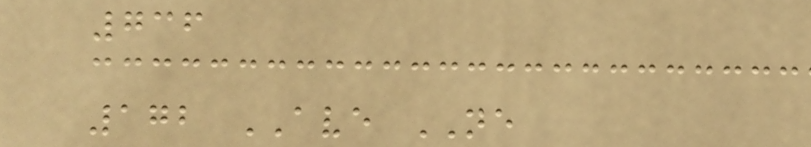736
172 AVE NE
